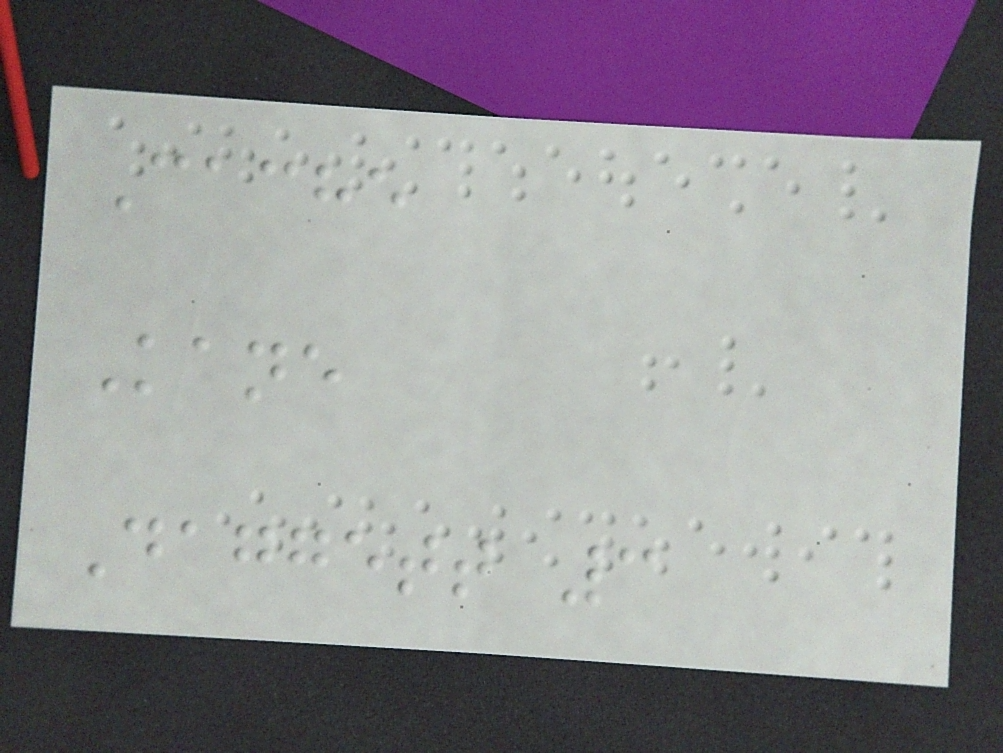Cache
Kane
Daggett 3
